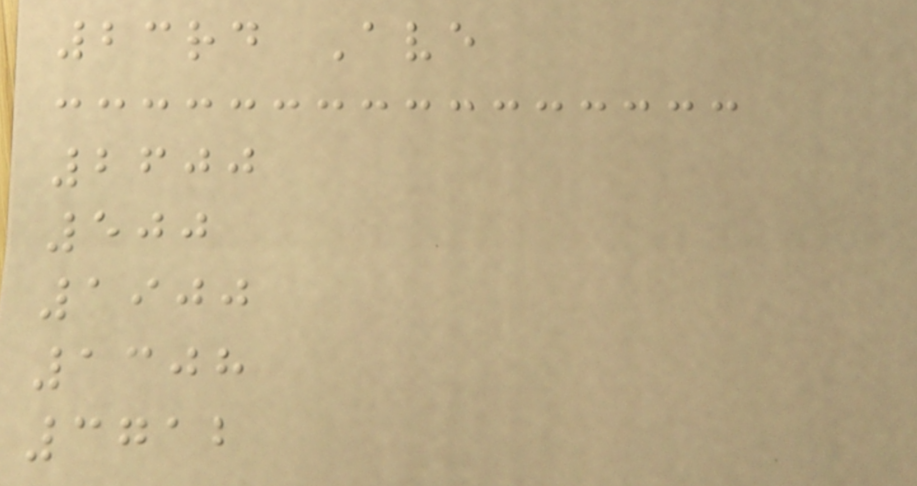23rd Ave
2600
500
1900
1308
3712
